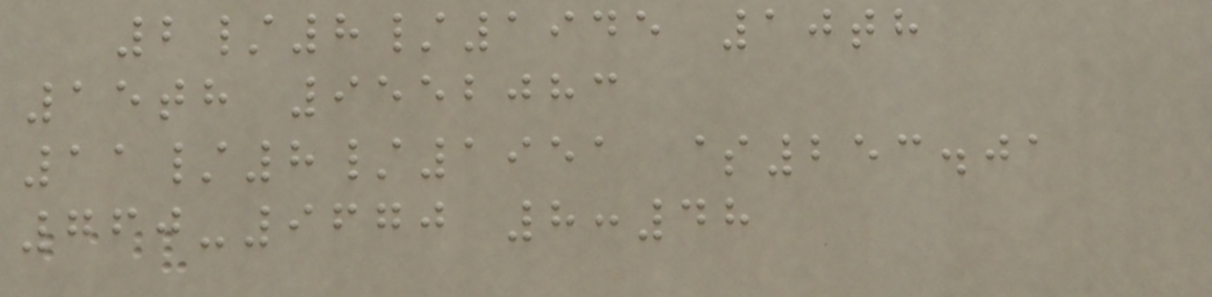2/8/1945 10th
15th 9552083
11/8/1951 $253.01
760-9670 8:48
